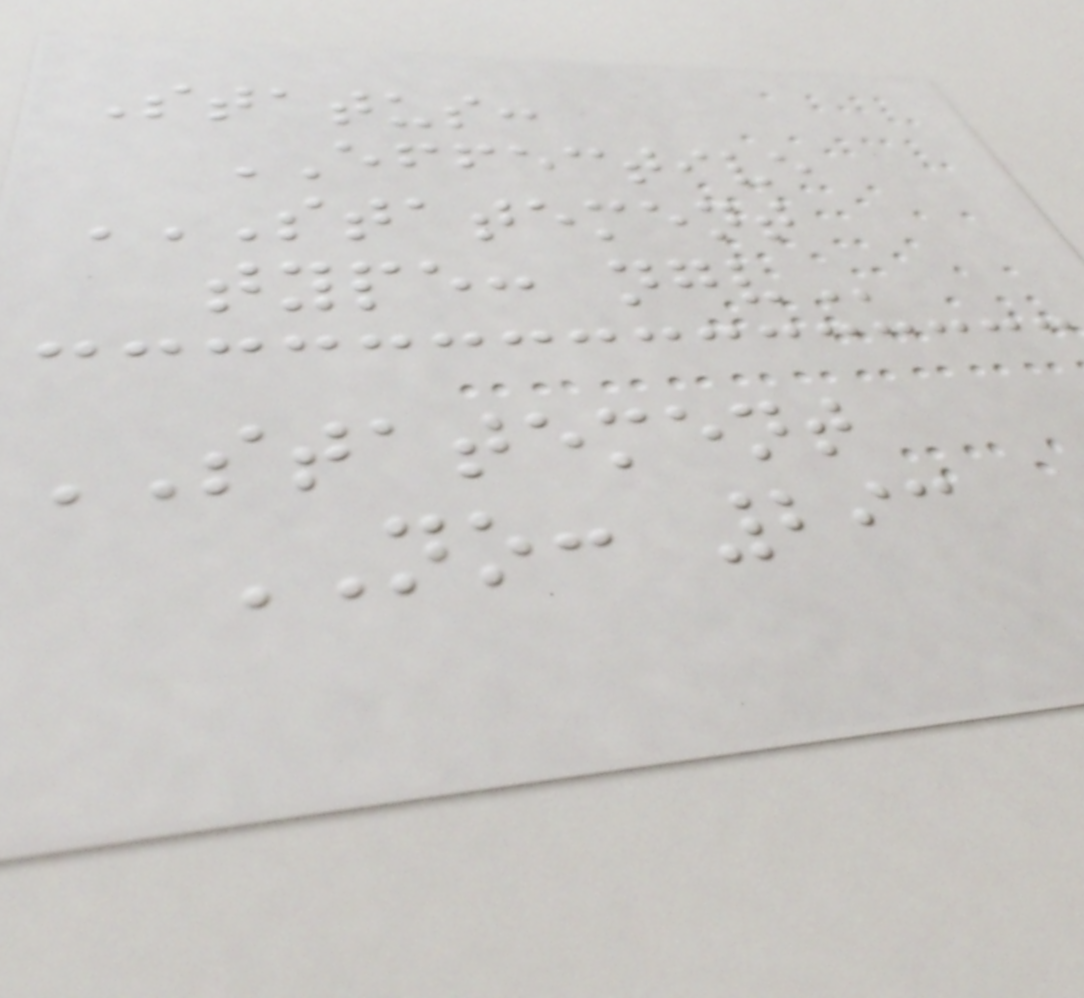Status:
EFFECTIVE
STATEMENT
TYPE: NGV
STATEMENT
NO: 293
